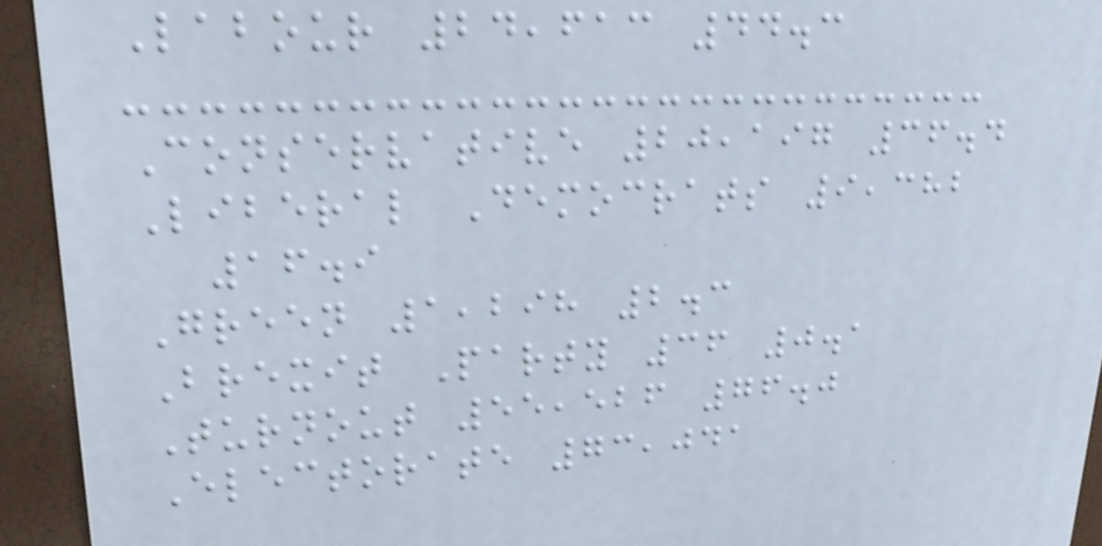Labour 24,613 44.3
Conservative 20,197 36.4
Liberal Democrats 9,382
16.9
Green 1,298 2.3
Brexit Party 36 0.1
Turnout 55,526 76.0
Electorate 73,041
